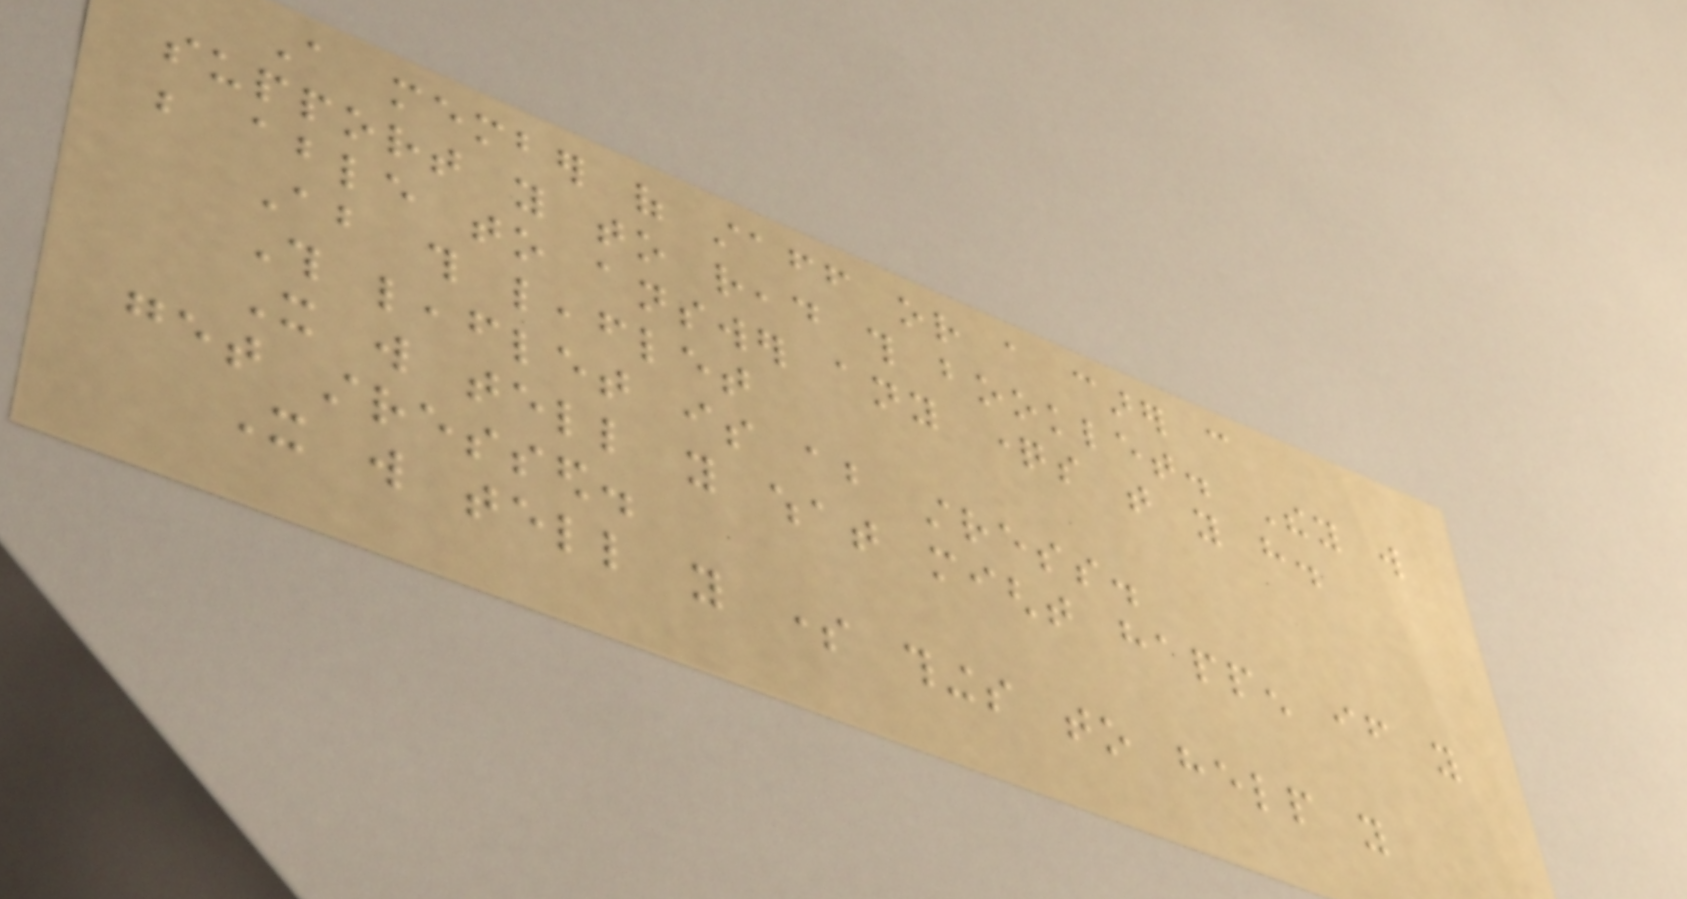A member of staff or a carer can
support you to read this booklet. They will
be able to answer any questions that you have.
About this leaflet
This leaflet is about stress.
It will tell you what might happen if you
get stressed.
It will tell you some things to help you
